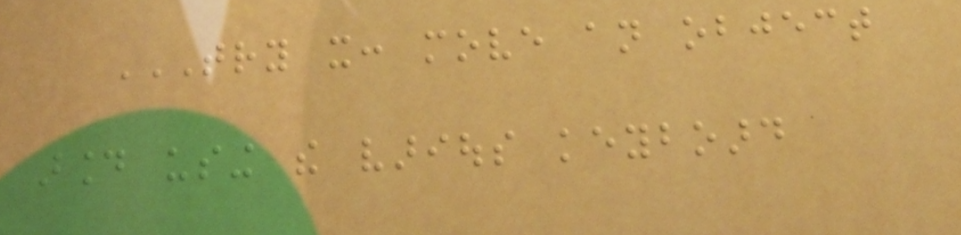TRY IT: MOVE AN OBJECT
AROUND USING THE VARIOUS KEYBOARD
